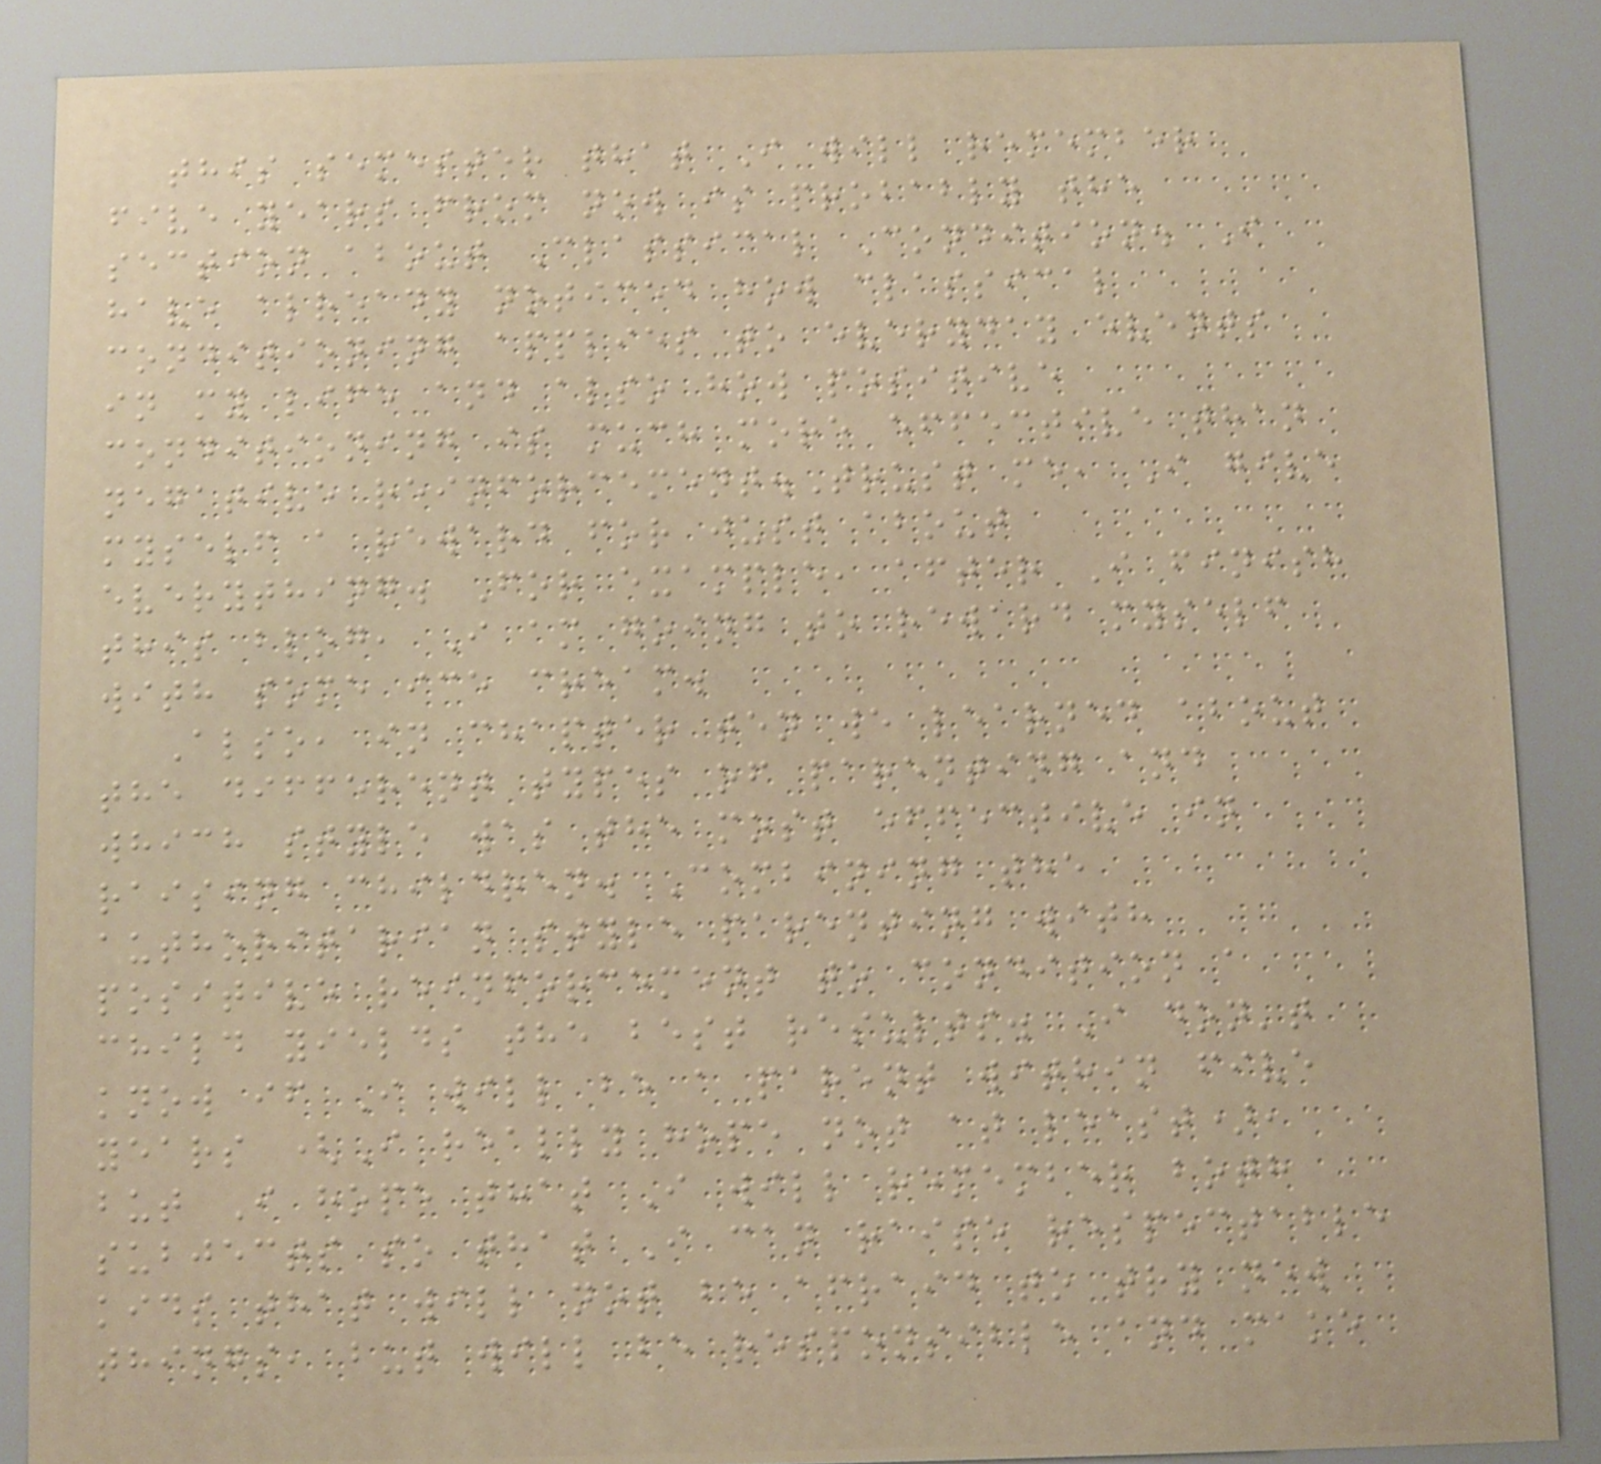this semester that I will remember
five years from now is probably the
section about Classical Condition. I
have already noticed how classical
conditioning applies to everyday events
in my life and also how positive
conditioning is much more effective than
negative reinforcement.Trust me, I give
myself a reward for just about
everything. For example, after I finish
this blog, I am going to reward myself
with some ice cream.
Also, in chapter ten we learned about
the different types of parenting and
which style was the most effective in
raising children. Combining the
authoritarian style parenting with
positive reinforcement to condition a
child yields the best results. I don't
know if I will be a parent within five
years (I really hope not at least),
but I hope that I will remember both
subjects so that I can raise respectable
kids that will not be afraid to try new
things, but will be responsible and make
